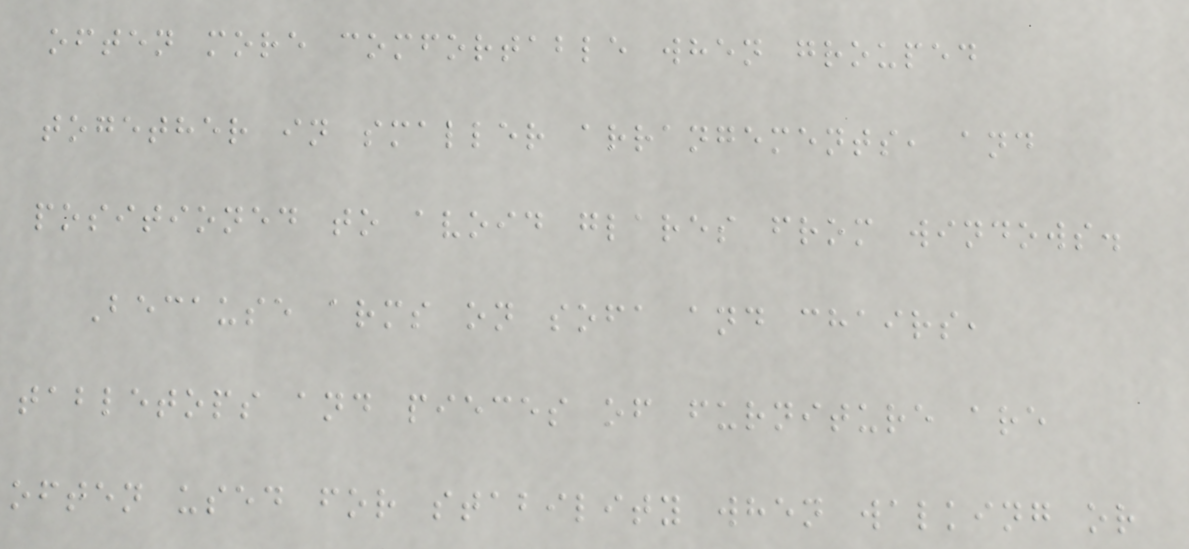often more comfortable when grouped
together in smaller arrangements, and
positioned to avoid glares from windows.
Because arms on sofa and chairs,
tabletops and pieces of furniture are
often used for stability when walking or
